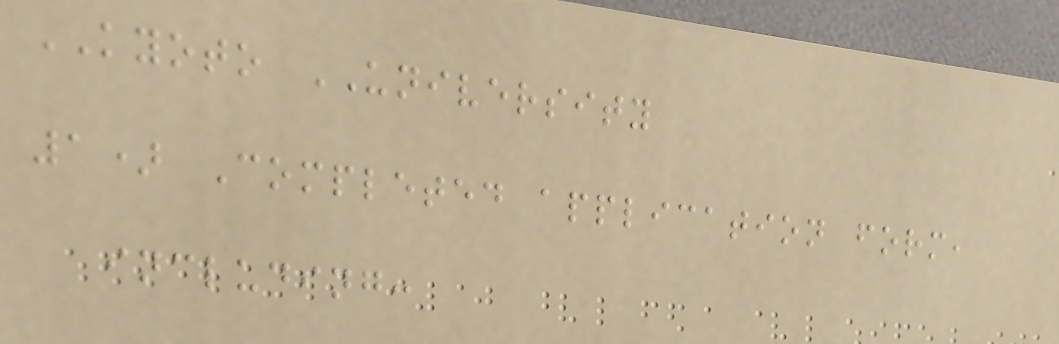KYOTO UNIVERSITY
1) Completed application form,
including:
